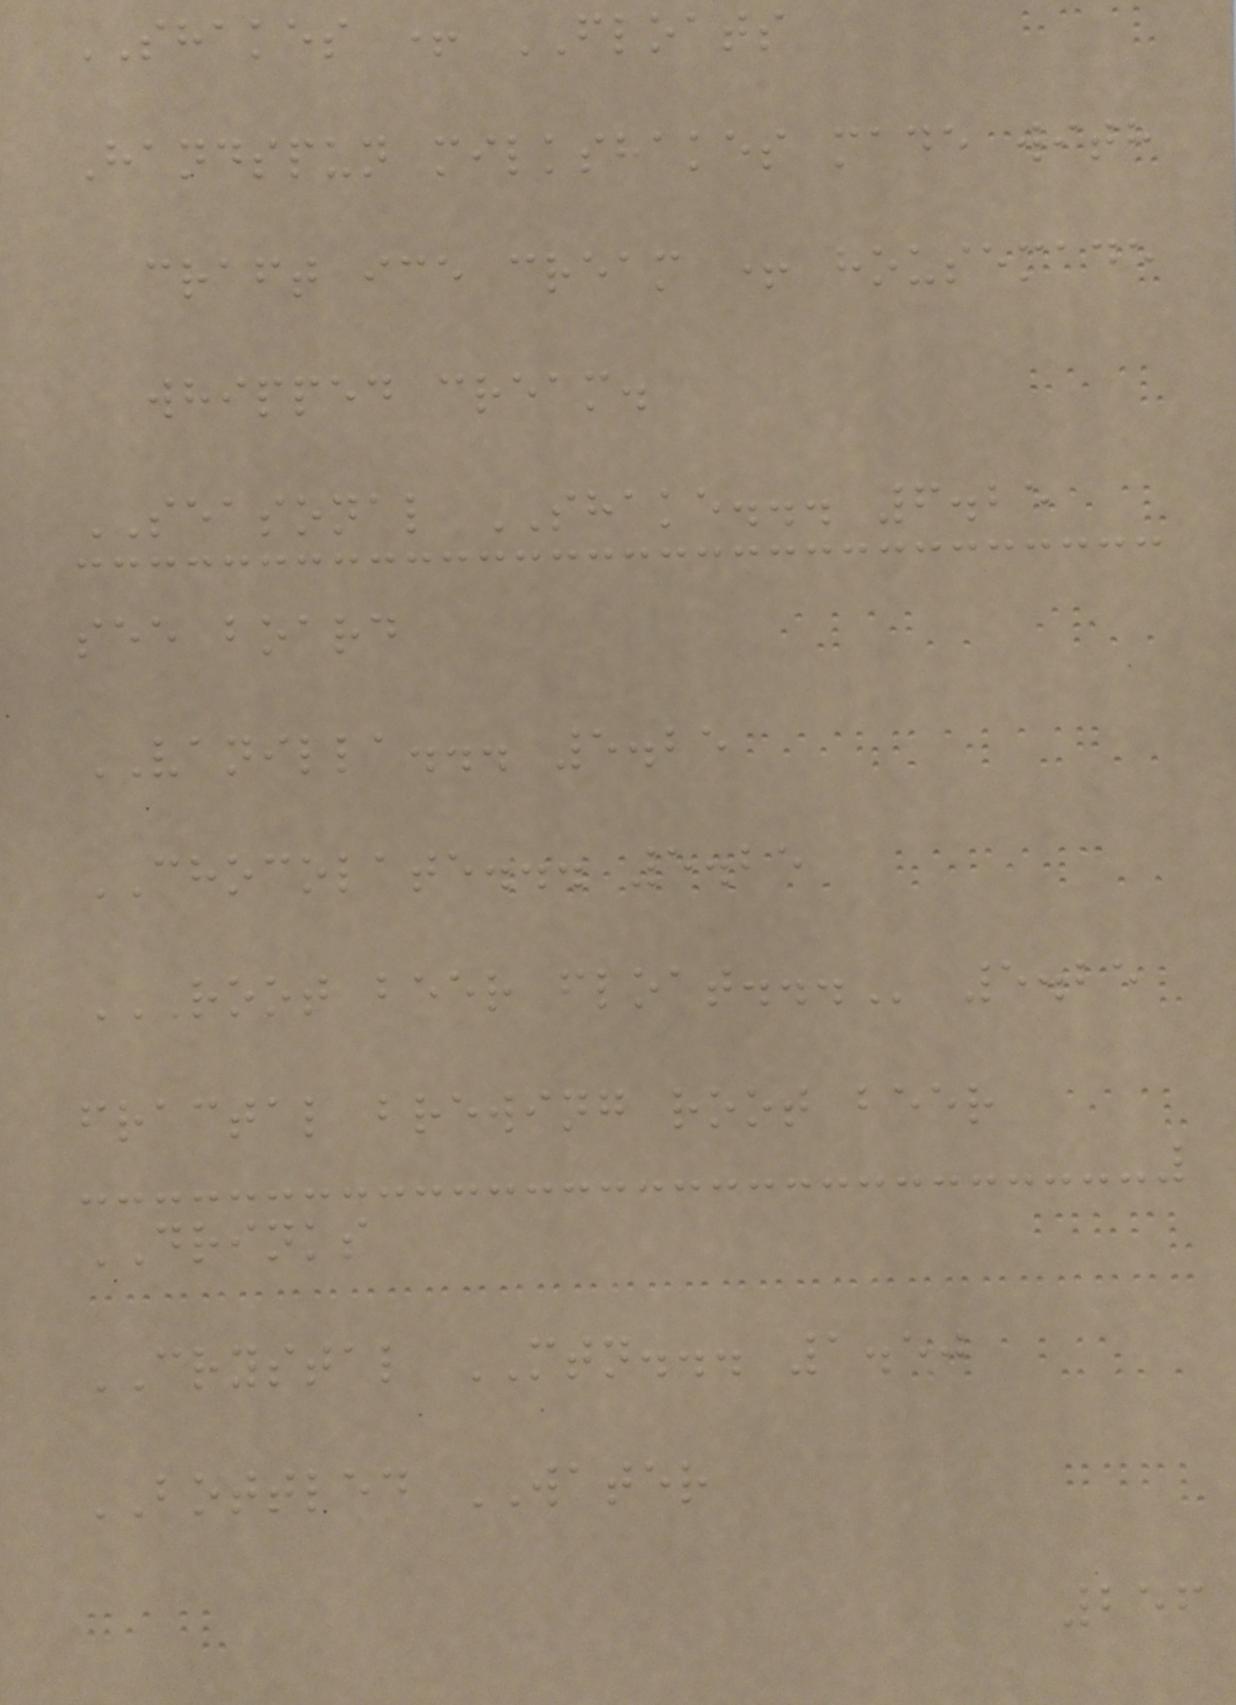SHAKES + FLOATS
Handspun milkshakes made with
craft ice cream + housemade
whipped cream.
SEASONAL SHAKE... 6.25
see board
VANILLA... 5.25
CHOCOLATE... 5.25
ROOT BEER FLOAT... 5.25
fractal brewing root beer
DRINKS
CRYSTAL MTN... 1.50
BOTTLED WATER
256
